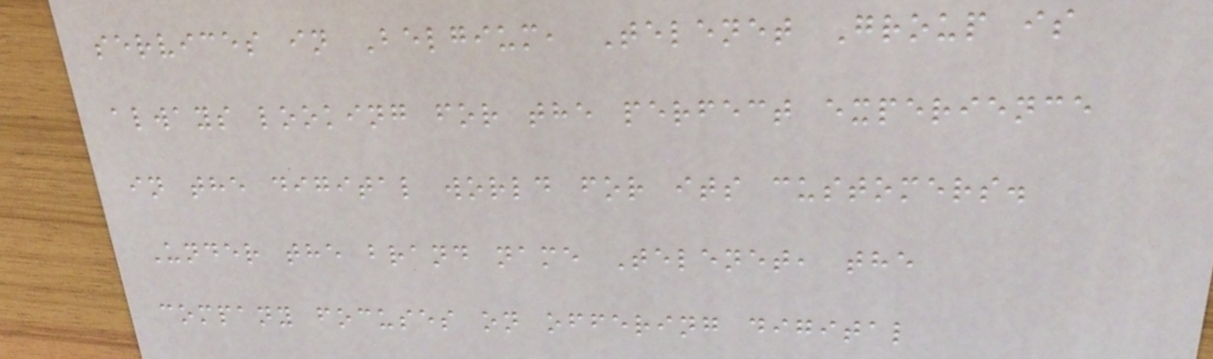services in Belgium, Telenet Group is
always looking for the perfect experience
in the digital world for its customers.
Under the brand name Telenet, the
company focuses on offering digital
